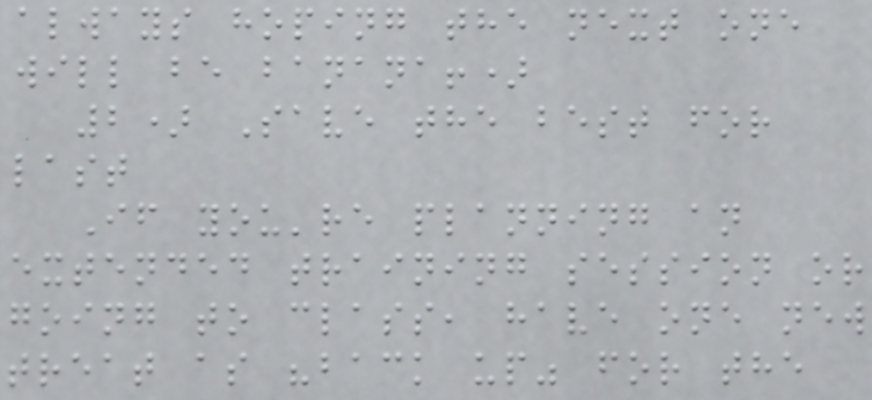always hoping the next one
will be banana!)
2) Save the best for
last
If you're planning an
extended training session or
going to class, have one new
treat as "back up" for the
